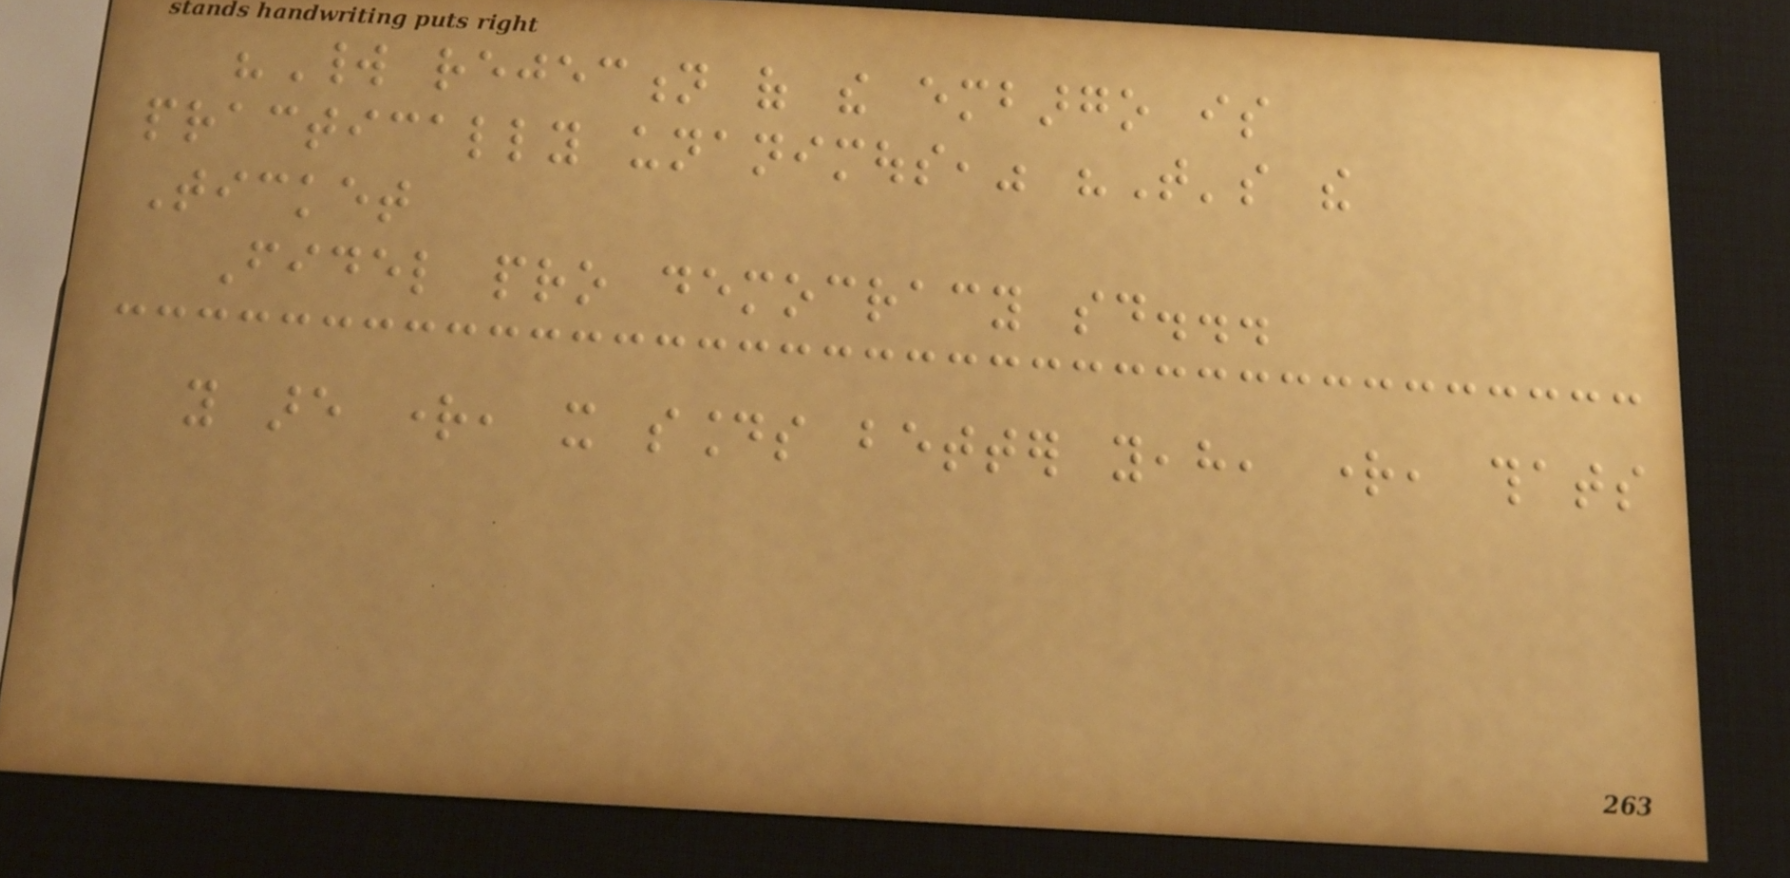"World rejection of the embargo is
practically unanimous," "That's the
Ticket
Fidel pro democracy said...
you are right, it sounds better yeah, right, thats
